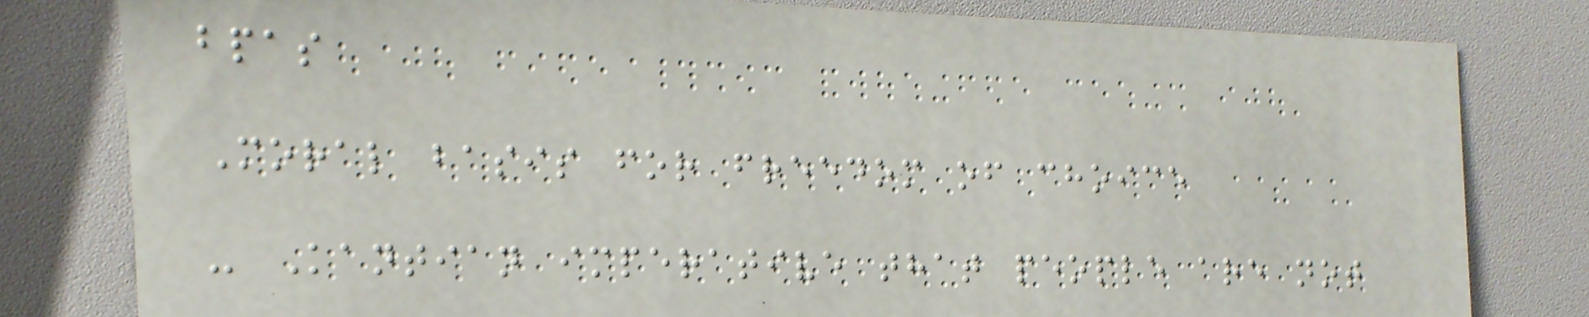bpas
Moral basis for freedom of choice
- Kantian imperative that people are not
